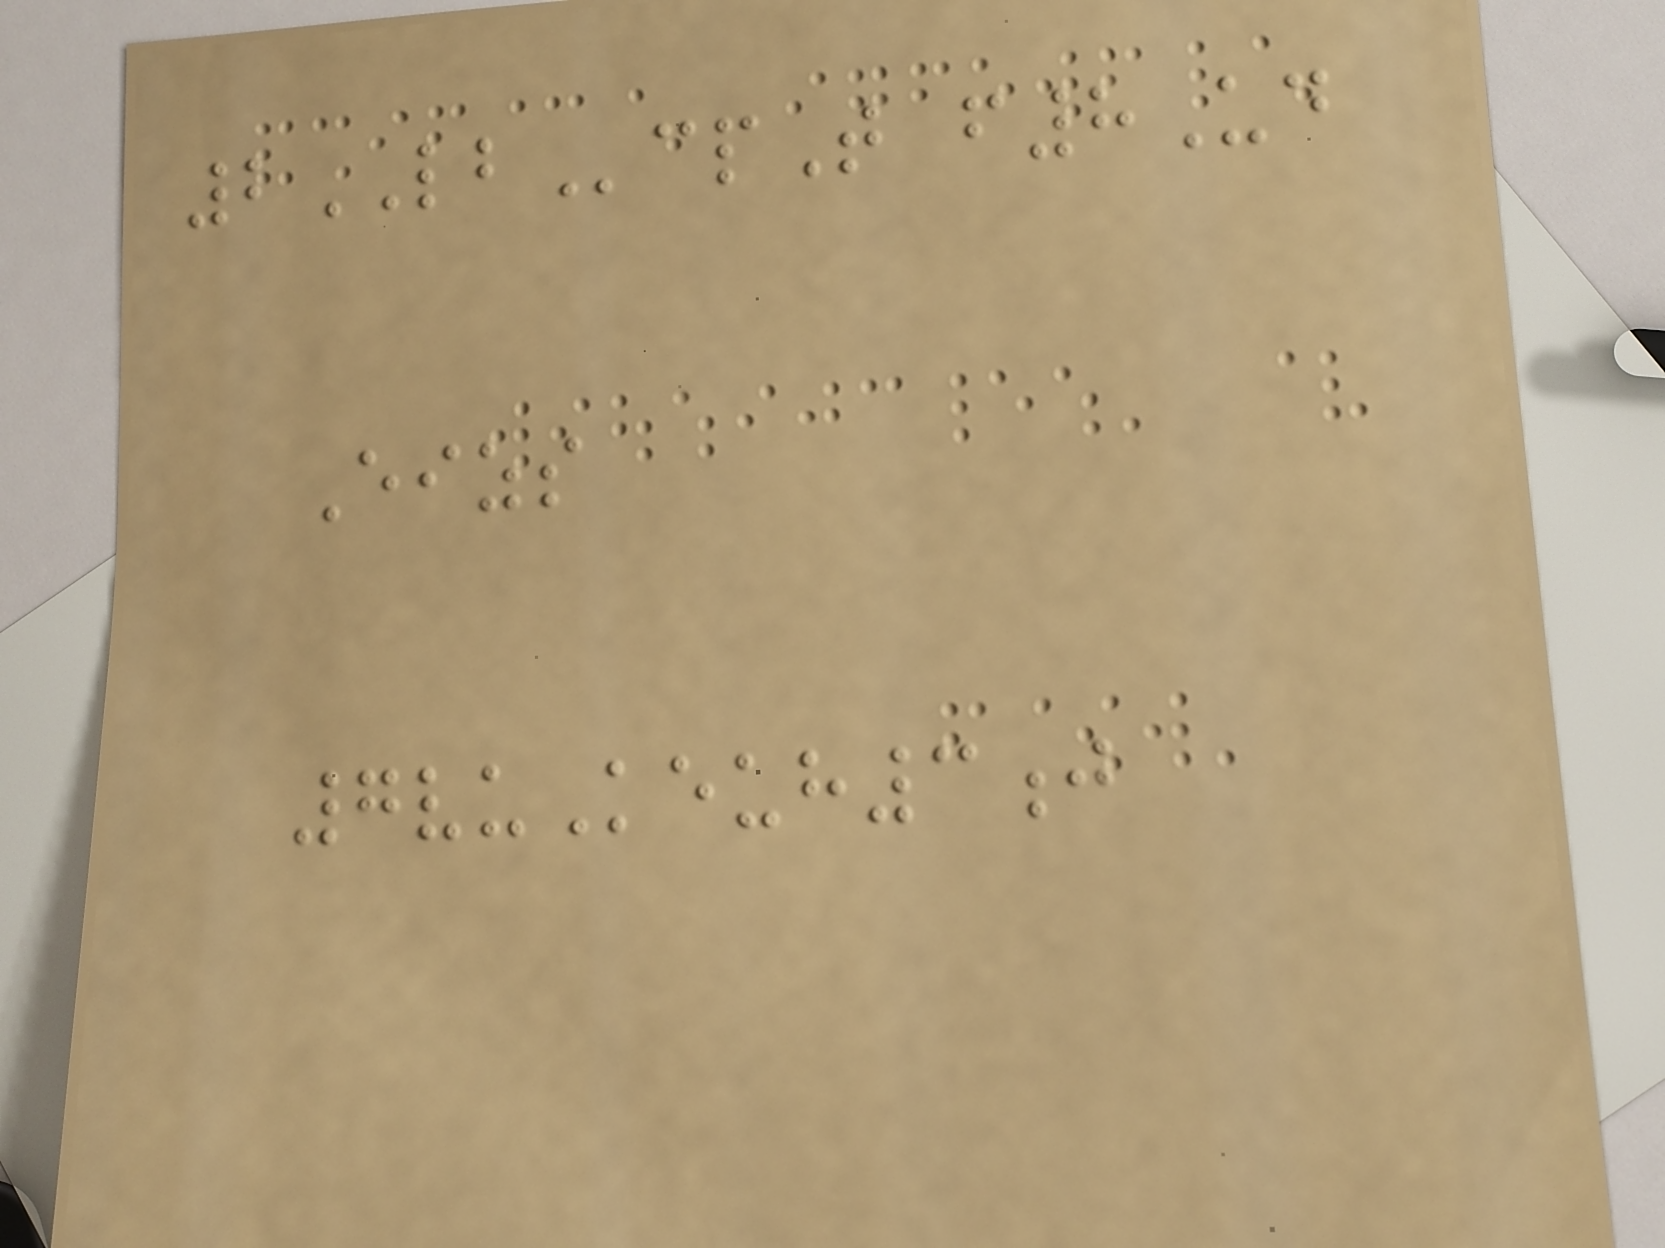2LBcpT f8Ud
Eizs
7vuKeuh3j
